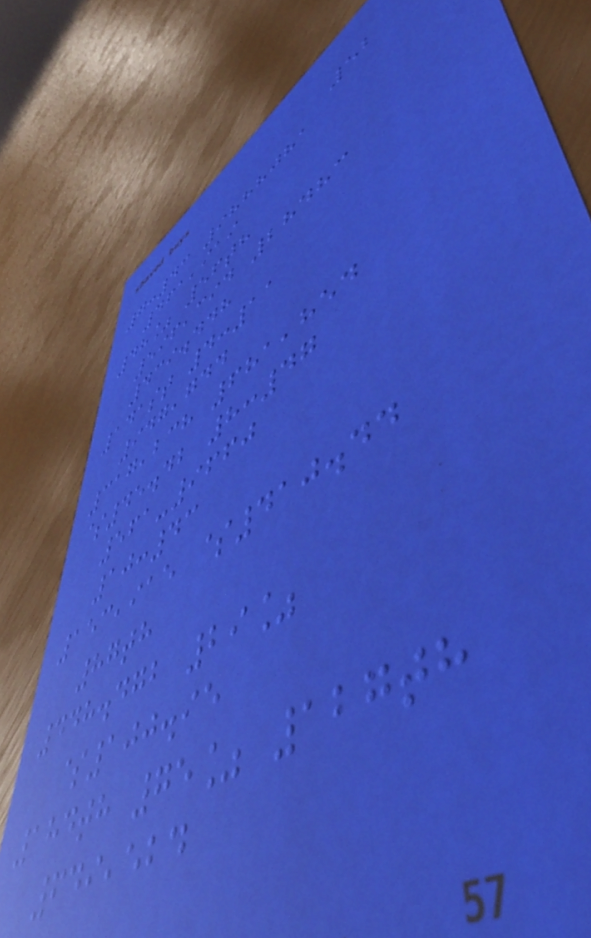52
7:43 9888081
461,919
48% 56th
596,394 28483
439.448
141st 4:11
947,744
317,238 681,854
$45.42 8:47
561-9660
10:43
153,915 $410.44
87th
448.472 29%
$100.95
184th 75% 127th
649,524
